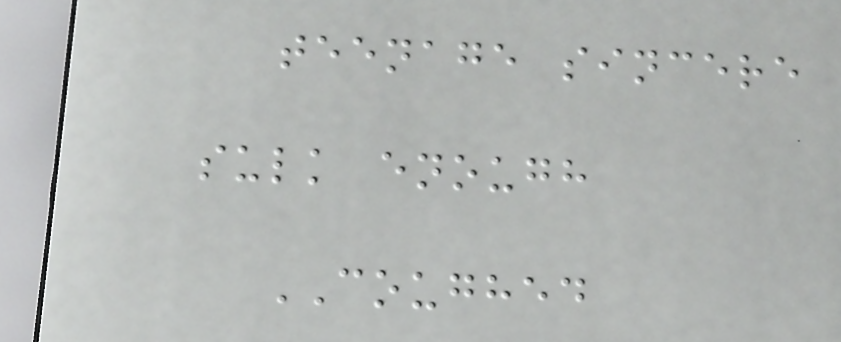teenage sincere
sulk enough
COUGHED
